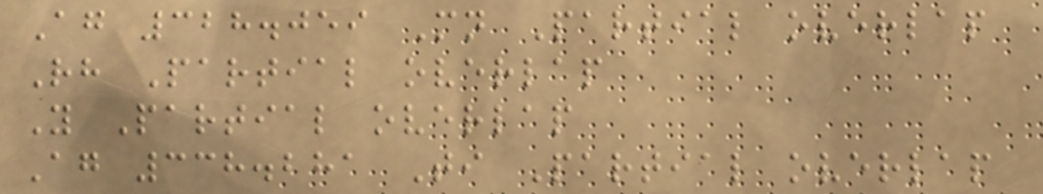Ag 328.059 Mn Partial overlap
Rh Partial overlap
Y Partial overlap
Ag 338.281 Ti Partial overlap
